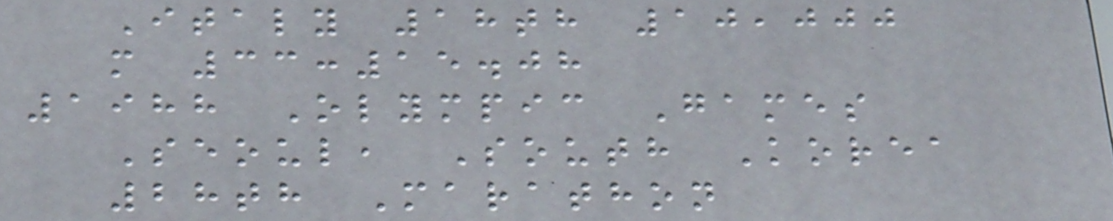Italy 18th 10,000
m 33:15.08
1988 Olympic Games
Seoul, South Korea
28th Marathon
